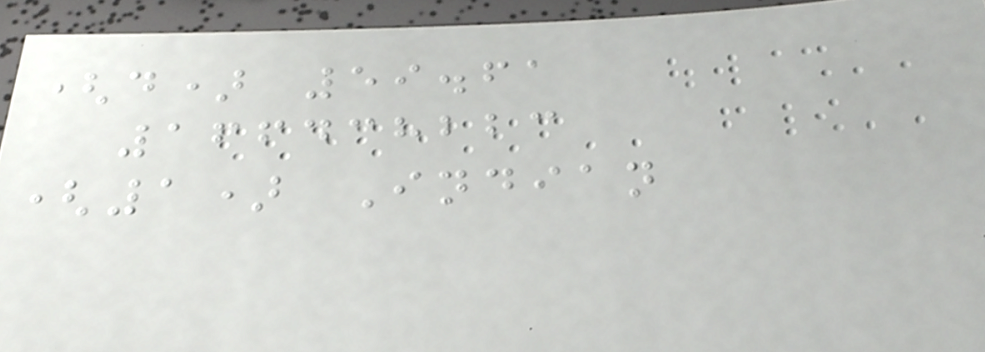(d) 59.61
166438223
(1) Indian
